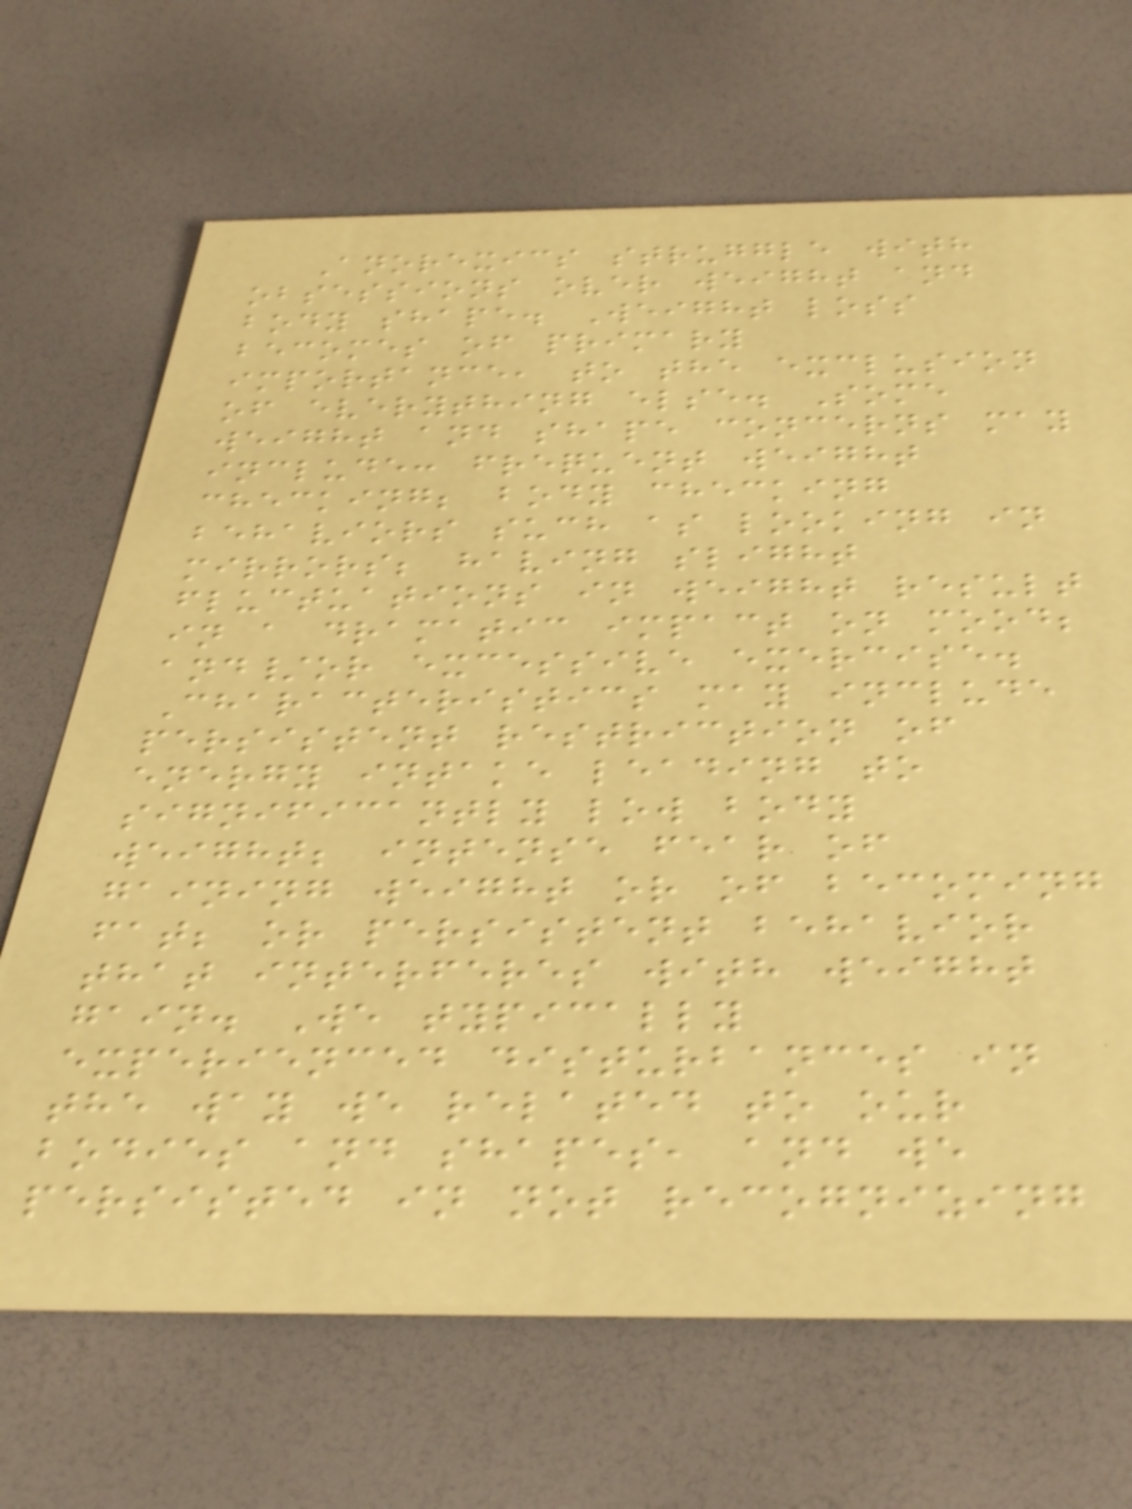Anorexics struggle with
obsessions over weight and
body shape. Weight loss
becomes of primary
importance, to the exclusion
of everything else. Some
weight and shape concerns may
include: frequent weight
checking; body checking
behaviors such as looking in
mirrors; having slight
fluctuations in weight result
in a dramatic impact on mood;
and/or excessive exercise.
Characteristics may include
persistent restriction of
energy intake leading to
significantly low body
weight; intense fear of
gaining weight or of becoming
fat; or persistent behavior
that interferes with weight
gain. We typically
experienced disturbances in
the way we related to our
bodies and shapes, and we
persisted in not recognizing
